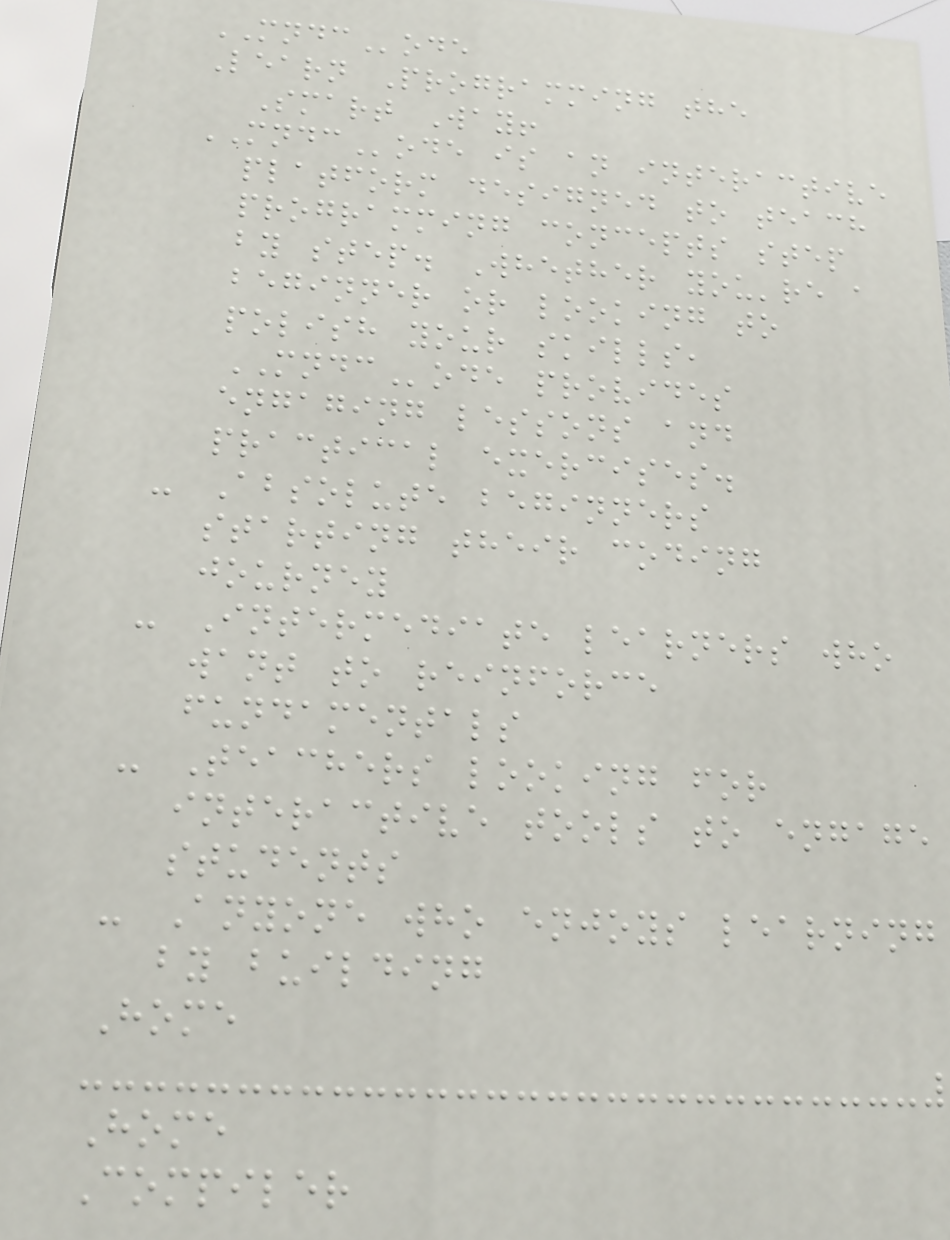MNDCode
Learn Programming the
Smart Way!
MNDCode is an interactive
platform designed to teach
programming concepts step
by step. Whether you're a
beginner or looking to
polish your skills,
MNDCode provides
engaging lessons and
practical exercises.
- Absolute beginners
starting their coding
journey
- Intermediate learners who
want to reinforce
fundamentals
- Teachers looking for
interactive tools to engage
students
- Anyone who enjoys learning
by building
Home
Home
Compiler
